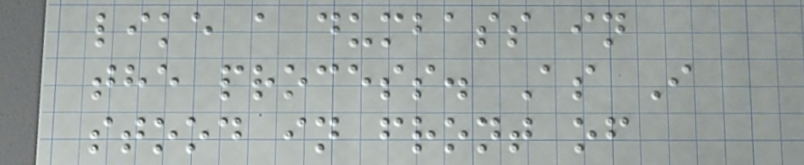like a dumbass in
the process. As I
stood in front of
